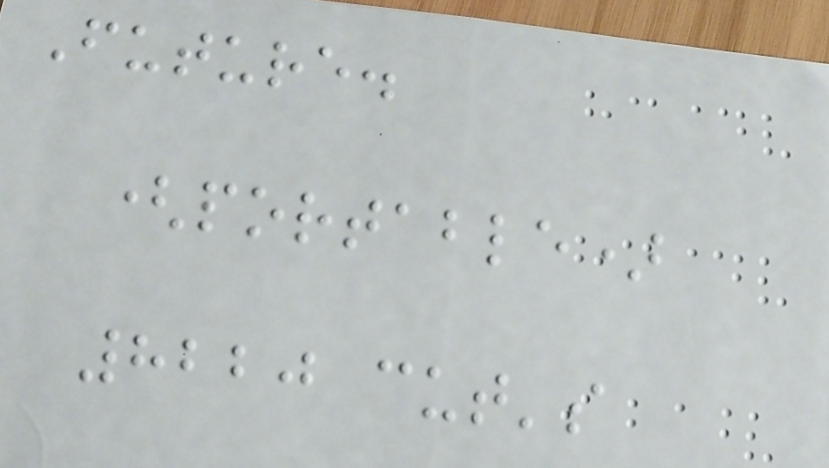Future.
(portable)
8220 cut's
